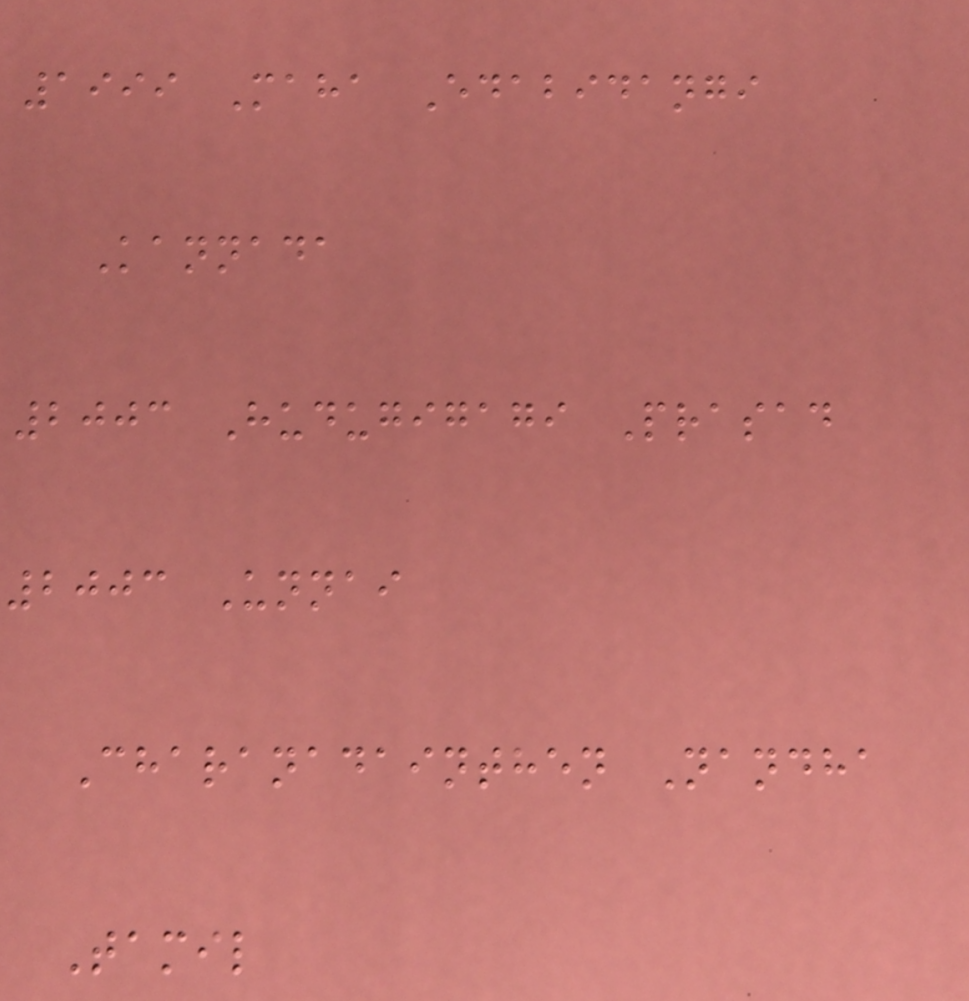1999 Maha Edabidangi
Kannada
2003 Hudugigagi Prasad
2003 Unnai
Charanadainthen Nandha
Tamil
